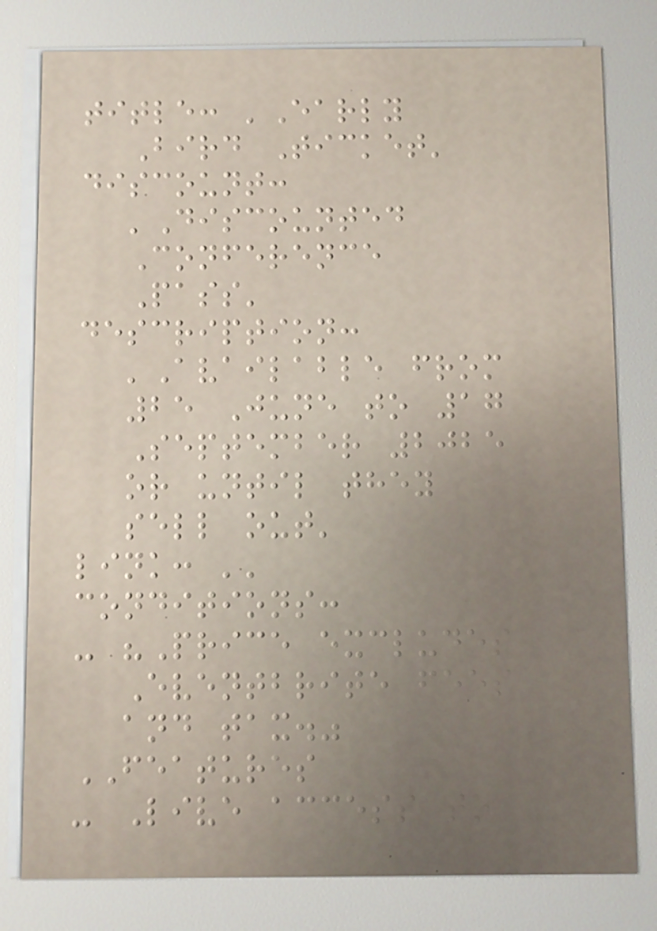title: 'Early
Bird Ticket'
discount:
'Discounted
Conference
Pass'
description:
'Available from
25 June to 17
September 2025
or until they
sell out'
link: ''
conditions:
- "Price excludes
Eventbrite fees
and tax."
FEATURES
- Live access to
